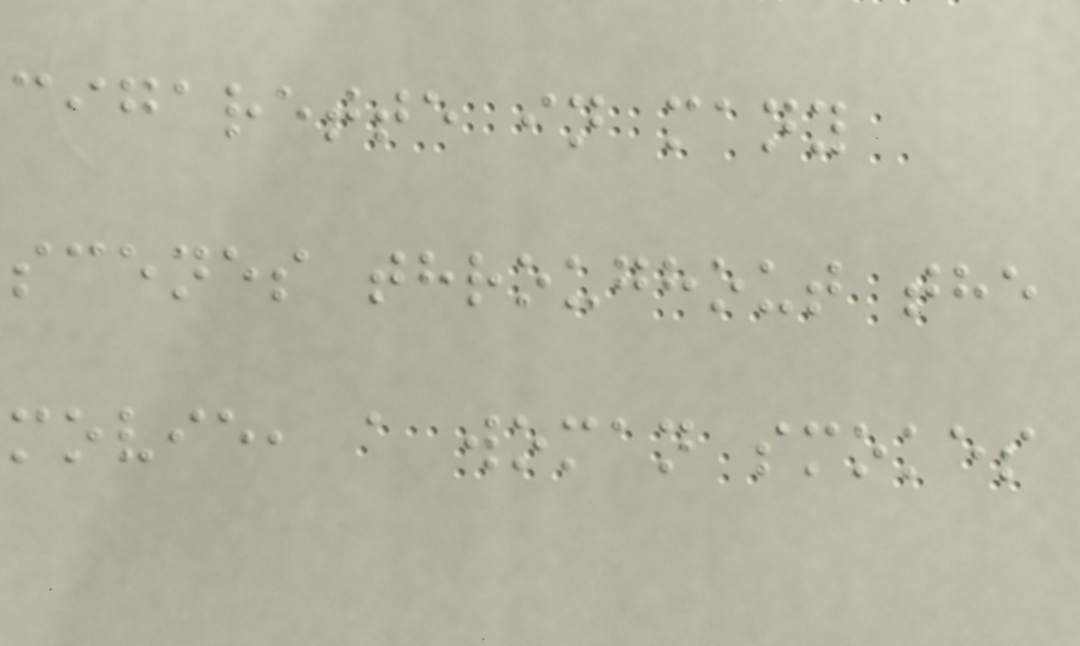cigarette in many
scenes throughout the
movie, a woman smokes
